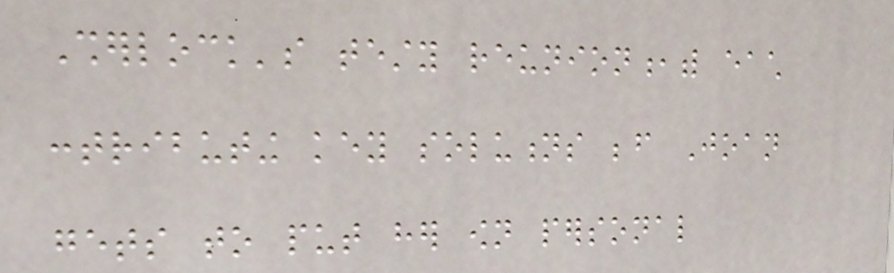Sherlock's testy reunion,with each
contributing key solutions before Joan
gets to put her own personal
